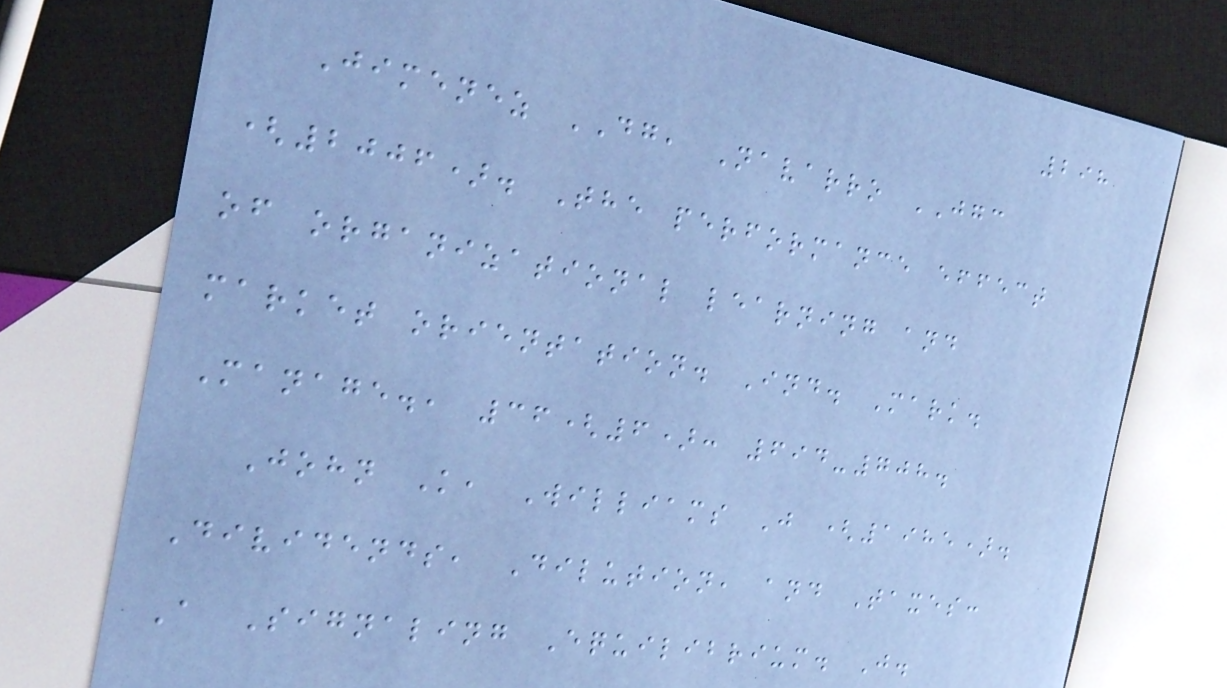298
Jimenez DG, Navarro JGC
(2006). The performance effect
of organizational learning and
market orientation. Ind. Mark.
Manage., 36(6): 694-708.
John K, Williams J (1985).
Dividends, Dilution, and Taxes:
A Signaling Equilibrium. J.
